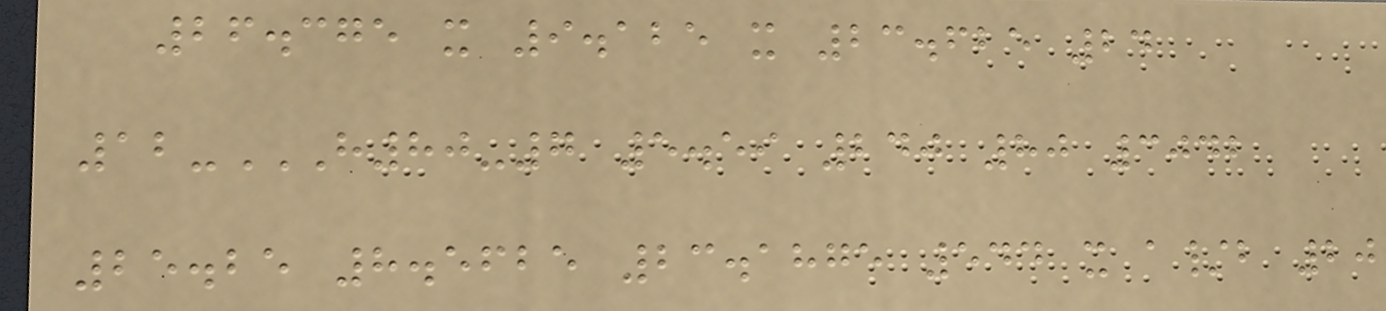26.375 x 9.125 x 23.625 24
12-H80-7 5.59 240 80 3042
25.25 8.5625 23.1875 544 X A/B 20
